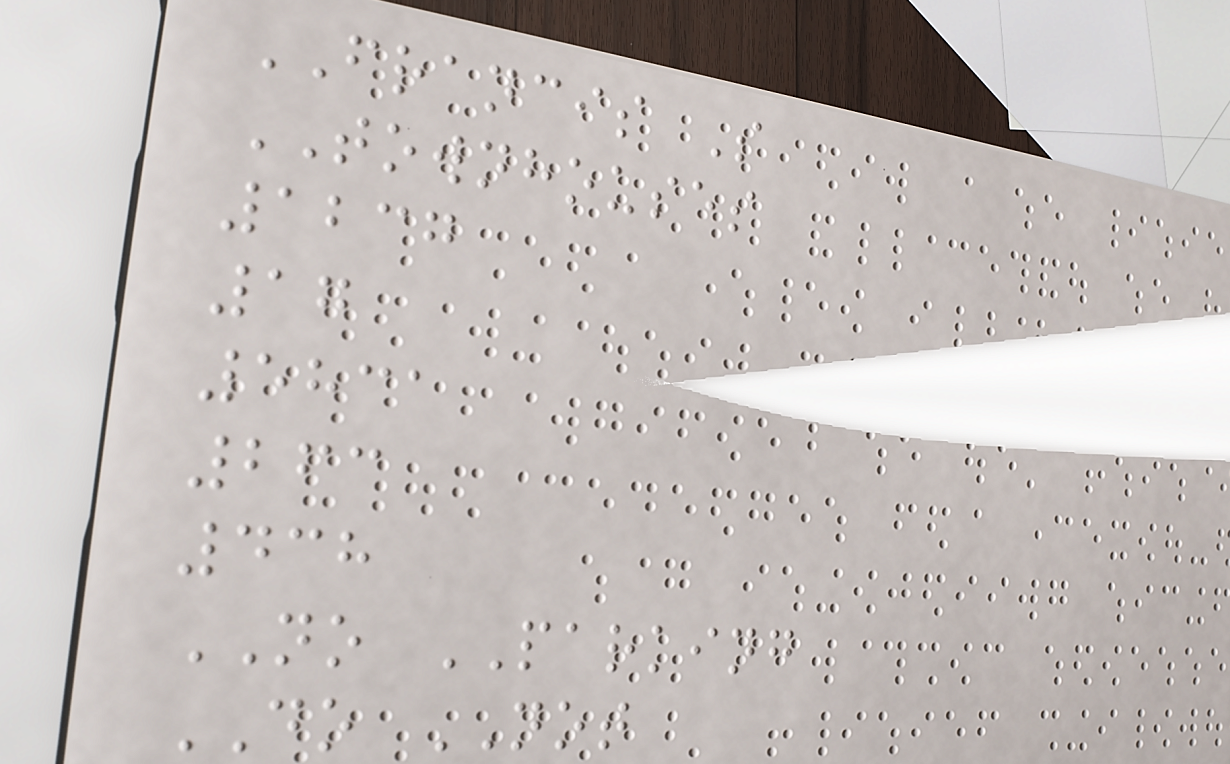FRANCIS S
TOWNHOUSES
1237
17
5831
263
438
NO PARKING
DO NOT
